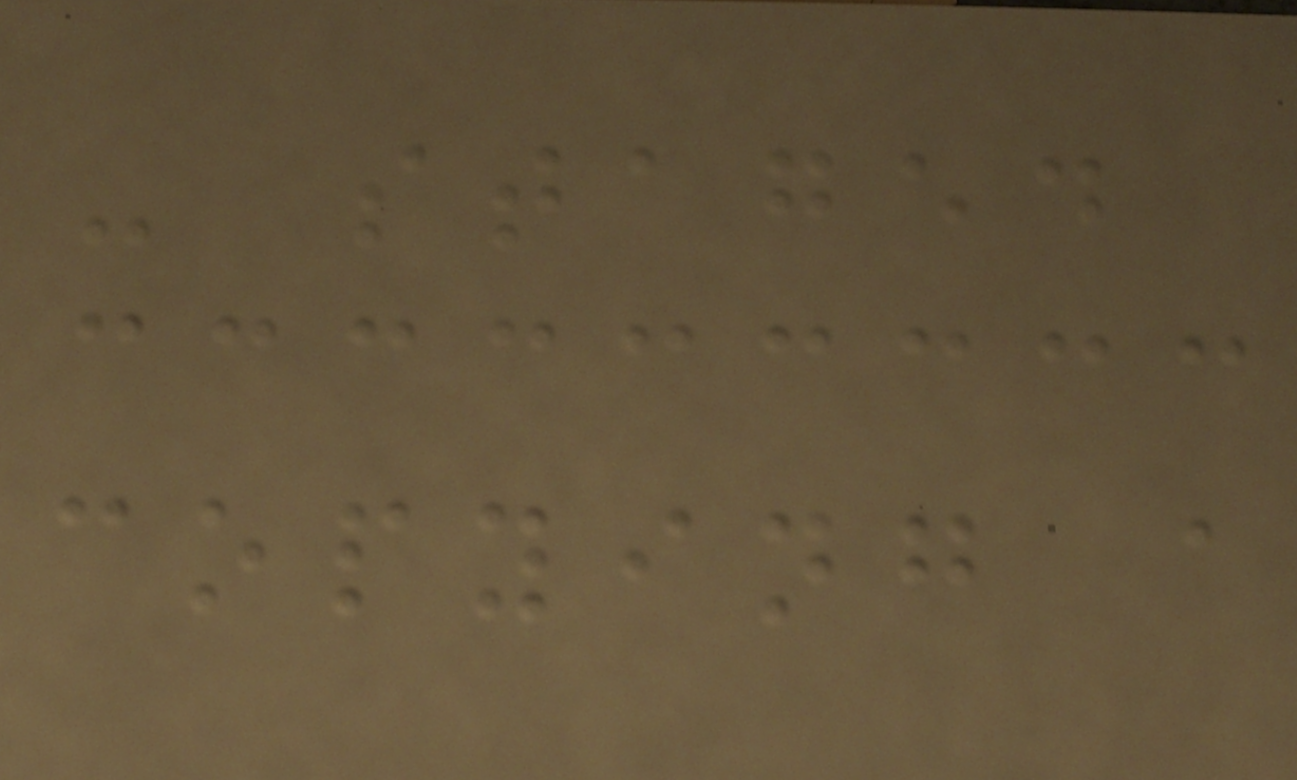- staged
copying a
